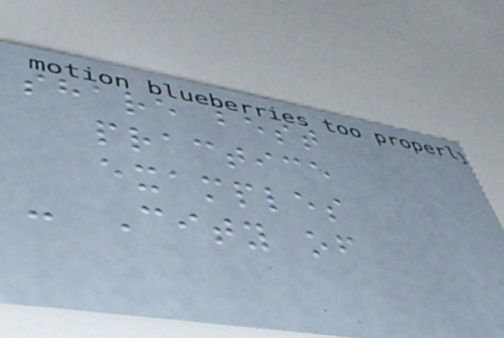share best
practice
examples
- City of
